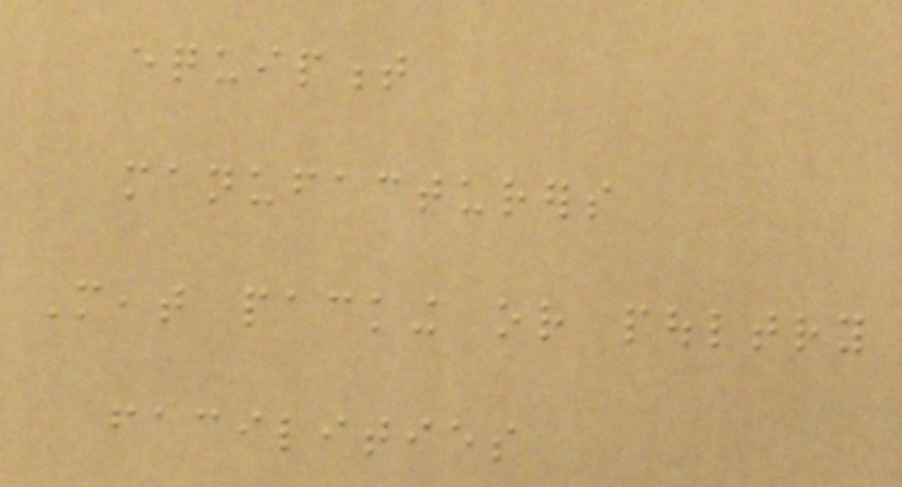equipment
manufacturers
Meat packing or poultry
facilities
